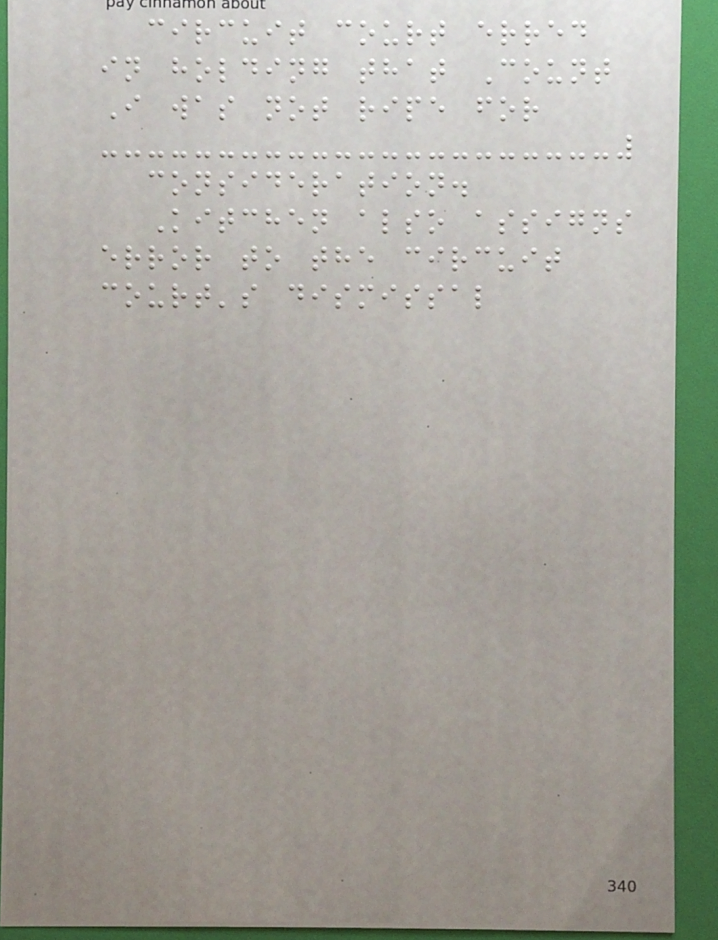circuit court erred
in holding that Count
I was not ripe for
consideration.
Kitchen also assigns
error to the circuit
court's dismissal
